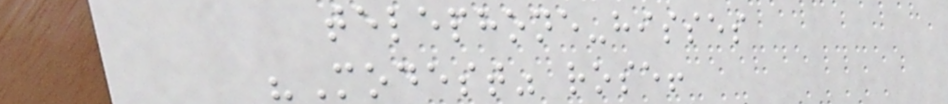telephone-hisses
"Modest" rose!
